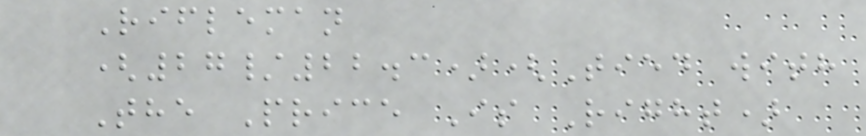Rifleman
(27/22.3)(Tied with
The Price Is Right)
